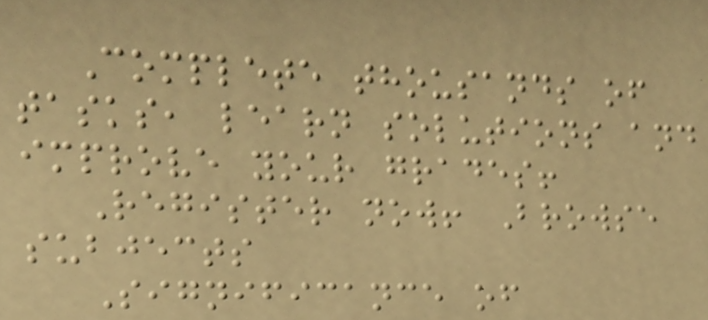Complete thousands of
tasks, learn solutions and
improve your grades!
Register now! Browse
subjects
Significance of
